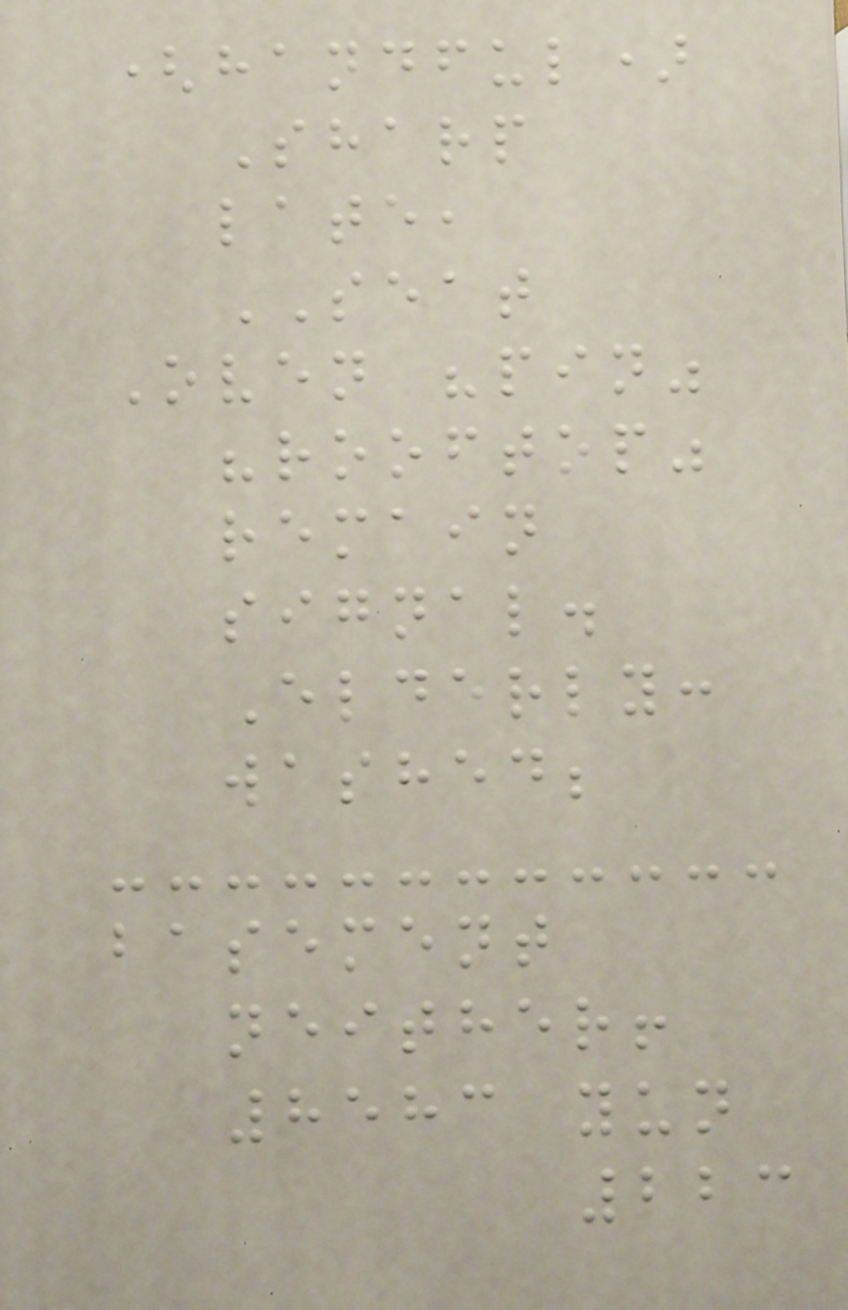(handful)
Sharp
late,
SEAT
Oven "pin"
"rooftop"
remain
signal.
Elderly:
washed;
basement
neither!
8583 yun
223
